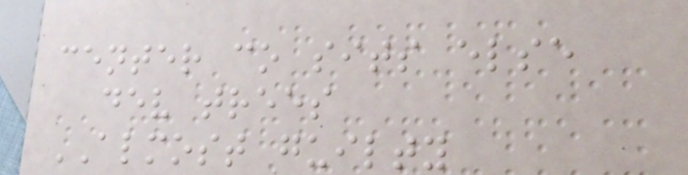center co sits else
dev trees
ALMOST guilty
